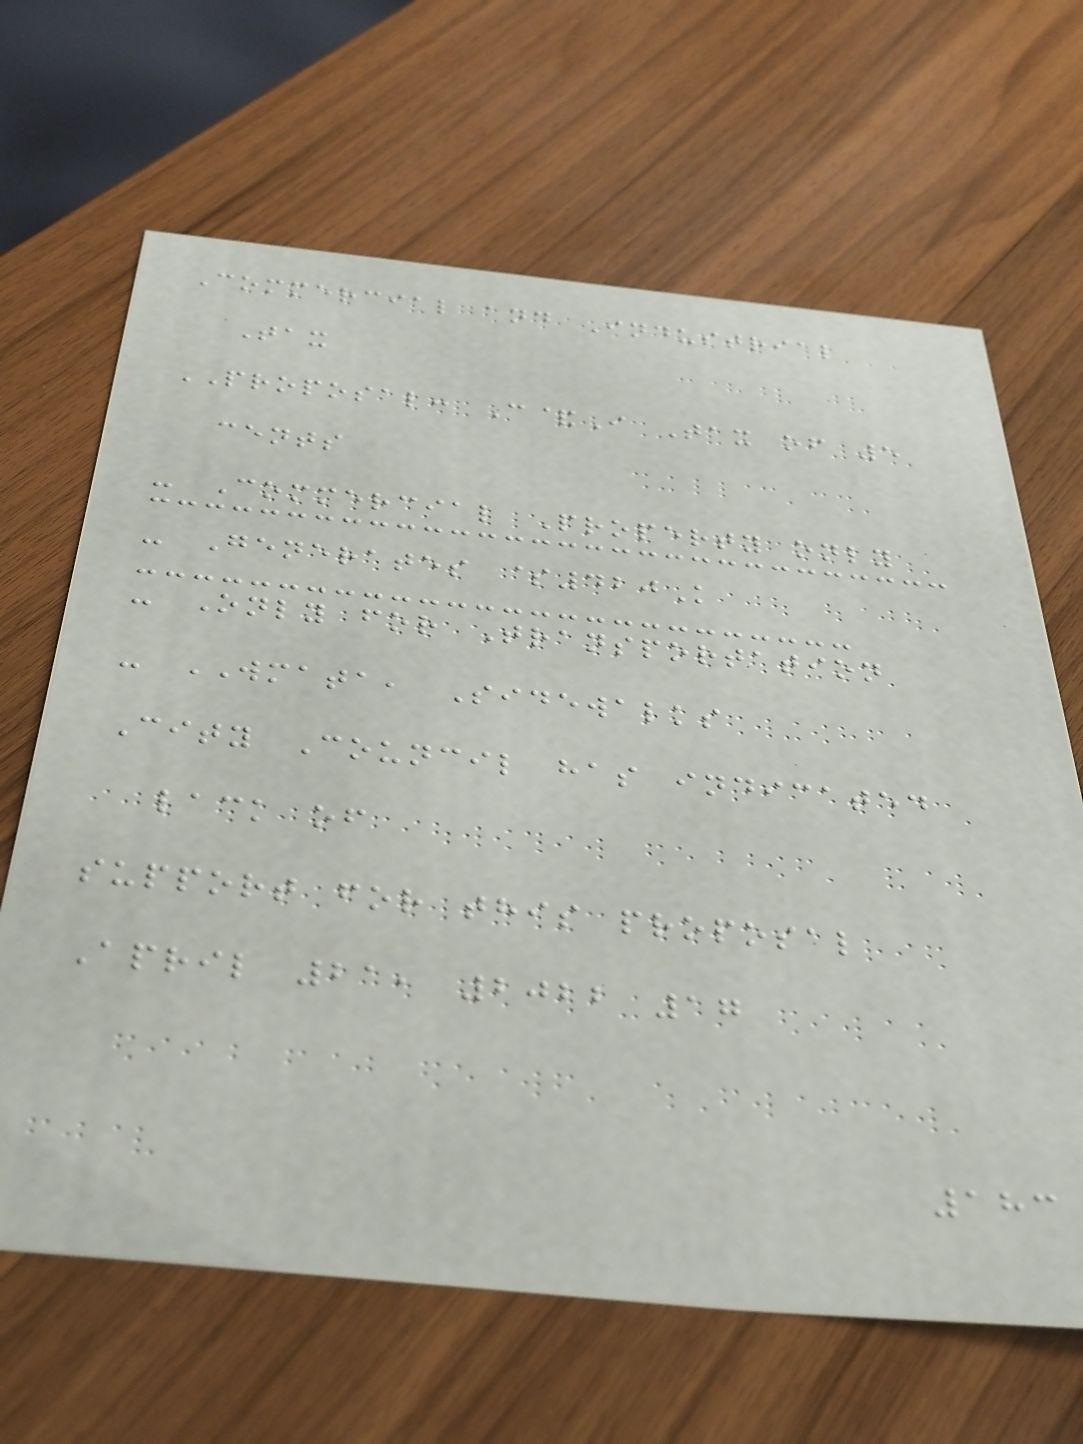Commercial and Industrial
Tax
PROPOSAL: C&I Tax of 5
cents
- Commercial Property only
- Generates $420K
- Only for Transportation
- WMATA, Sidewalks
City Council has indicated
lack of
support for this proposal
April 21, 2022 17
183
